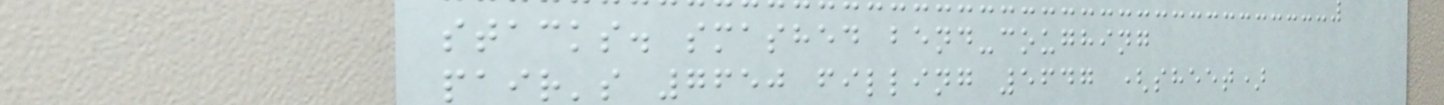stacks. smashed bend-coughing
pair's 7650 filling 5647 (sheet)
